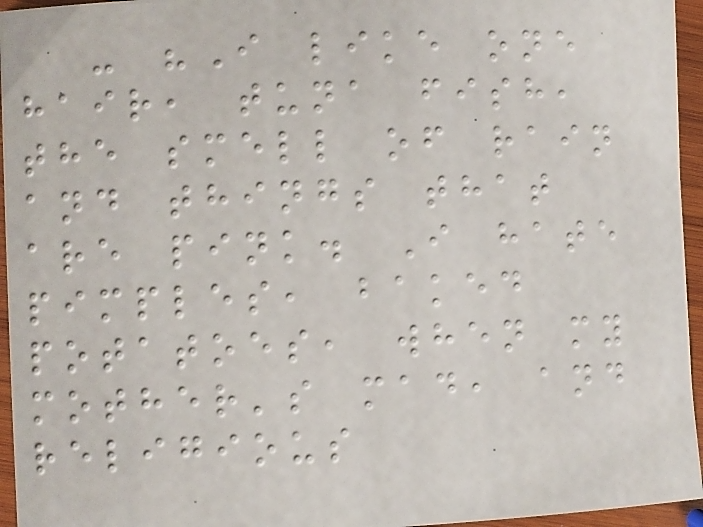- "I like one
hair, tuna fish,
the smell of rain
and things that
are pink. I hate
pimples, baked
potatoes, when my
mother's mad, and
religious
